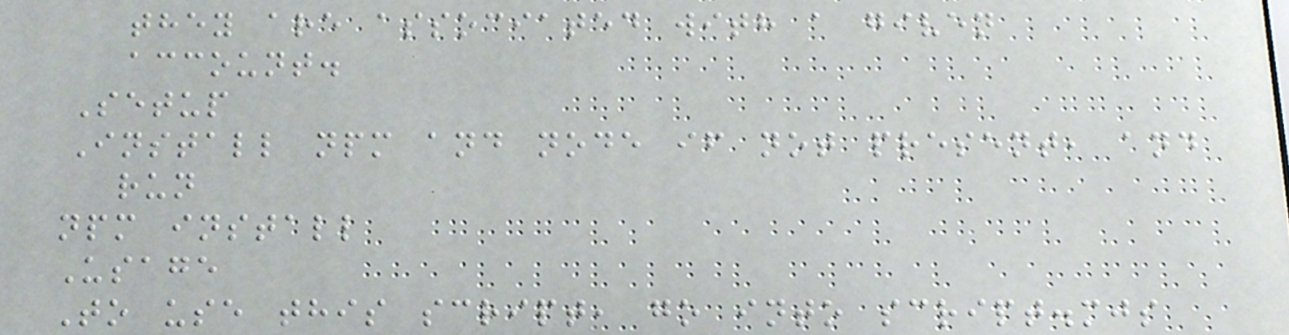they are associated with a given
account.
Setup
Install npm and node if not present, and
run
npm install
Usage
To use this script, go into script.mjs
